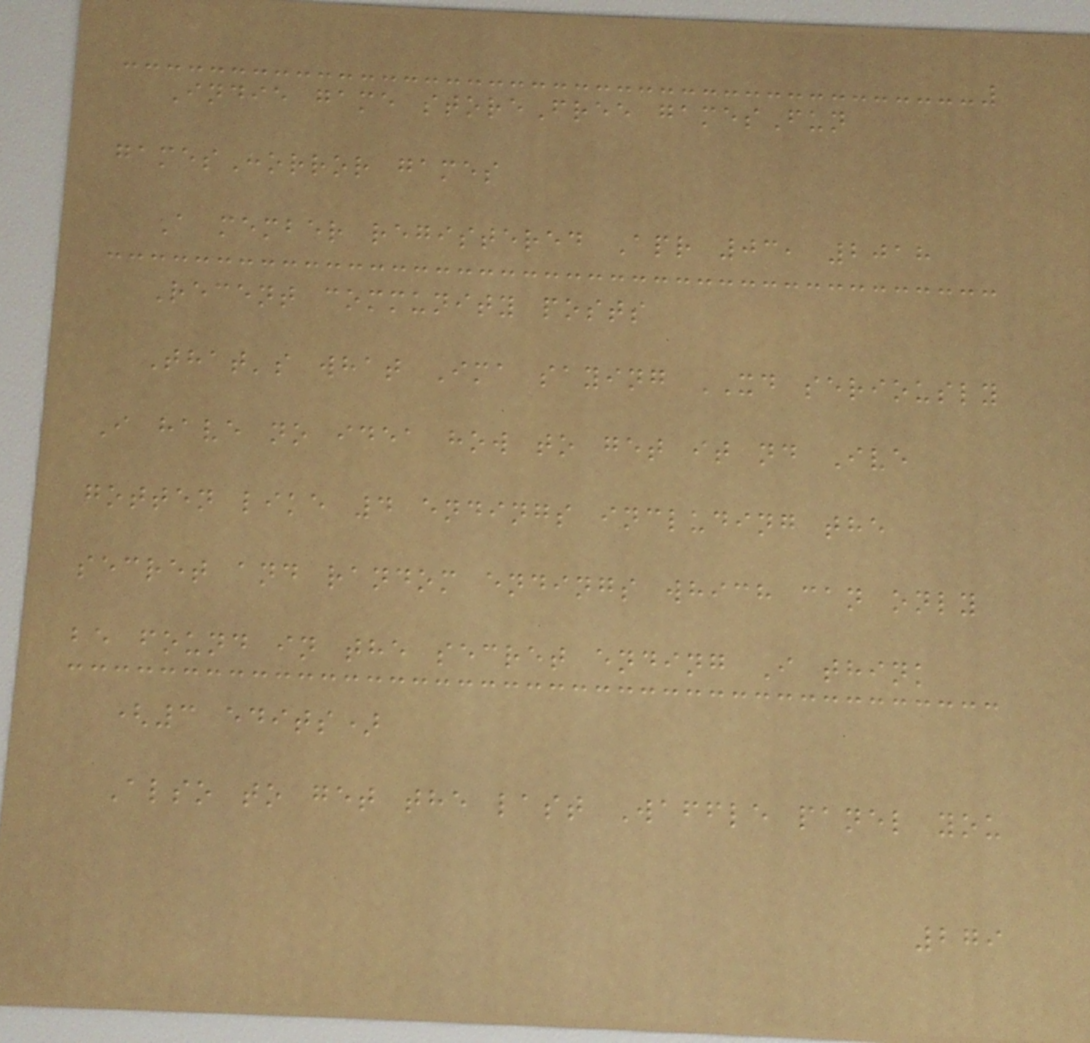Indie game storeFree gamesFun
gamesHorror games
A member registered Apr 03, 2018
Recent community posts
That's what Ima saying XD seriously
I have no idea how to get it nd Ive
gotten like 4 endings including the
secret and random endings which can only
be found in the secret ending I think
(3 edits)
Also to get the last Waffle panel you
279
